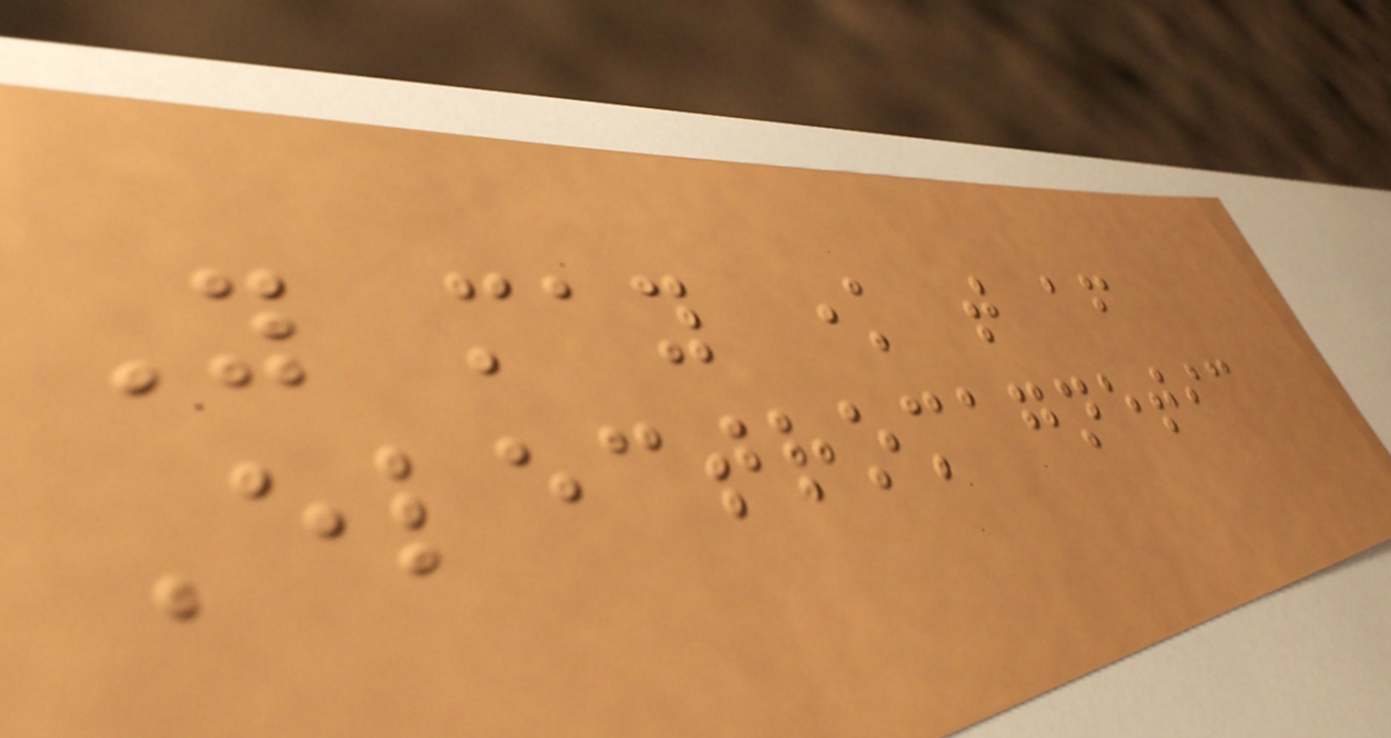You may know that after
Electromagnetic
